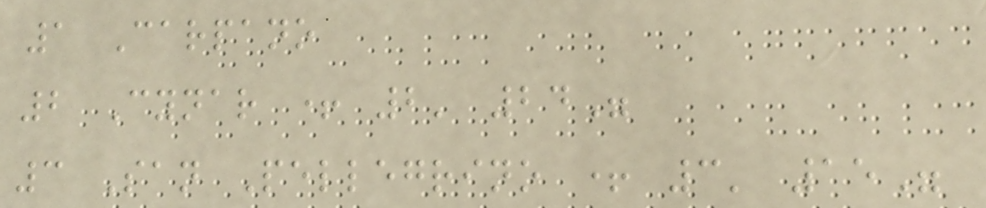1 Carpano
2 Cynar + 2' 24"
3 San Pellegrino + 3' 15"
